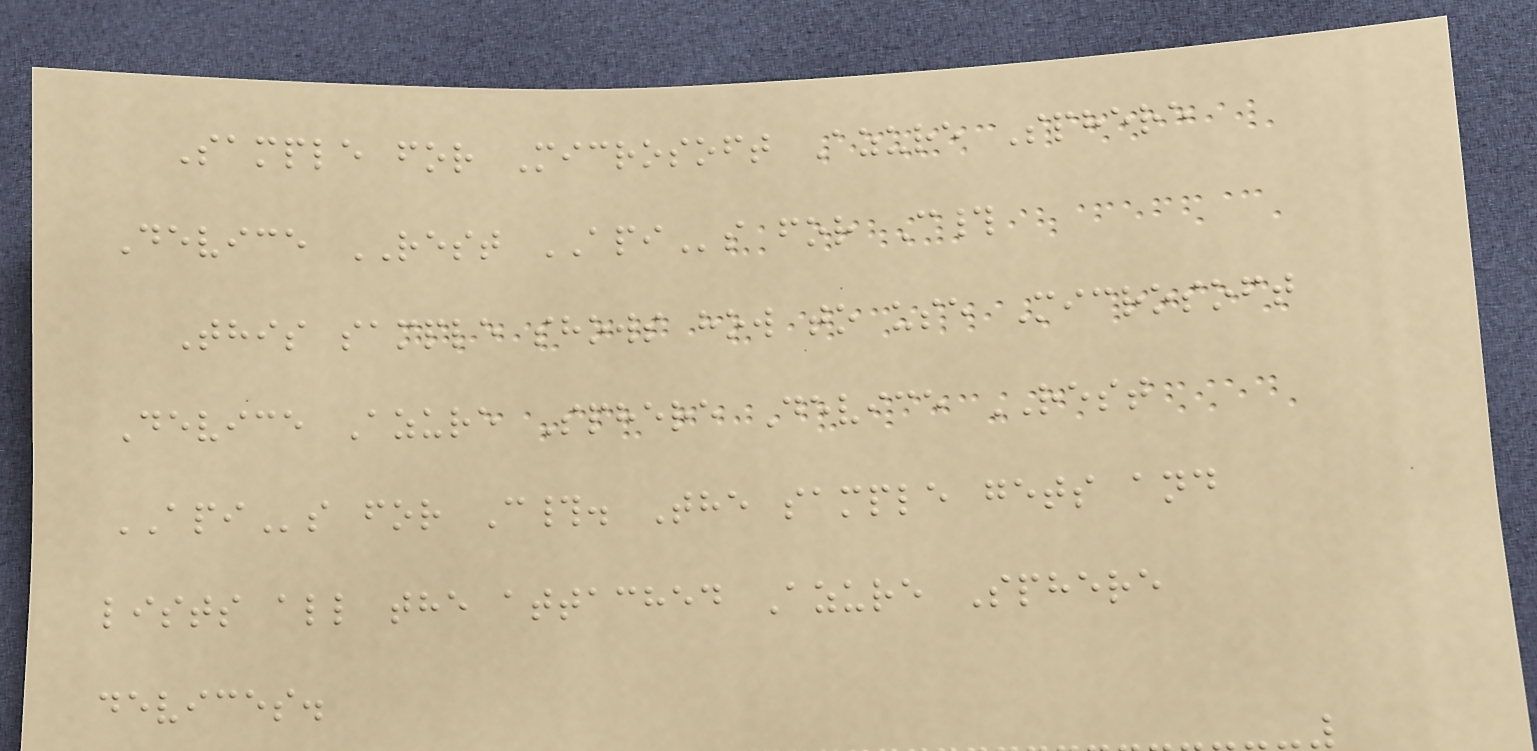Sample for Microsoft Azure Sphere
Device REST APIs for C#
This sample shows how to use Microsoft
Device Azure Sphere Device REST
APIs for C#. The sample gets and
lists all the attached Azure Sphere
devices.
